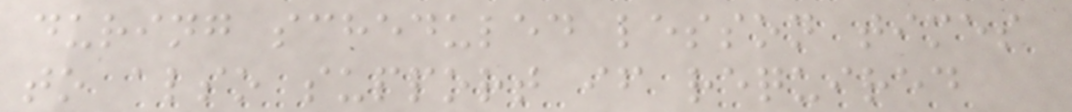during scheduled lesson times
to also support if required
